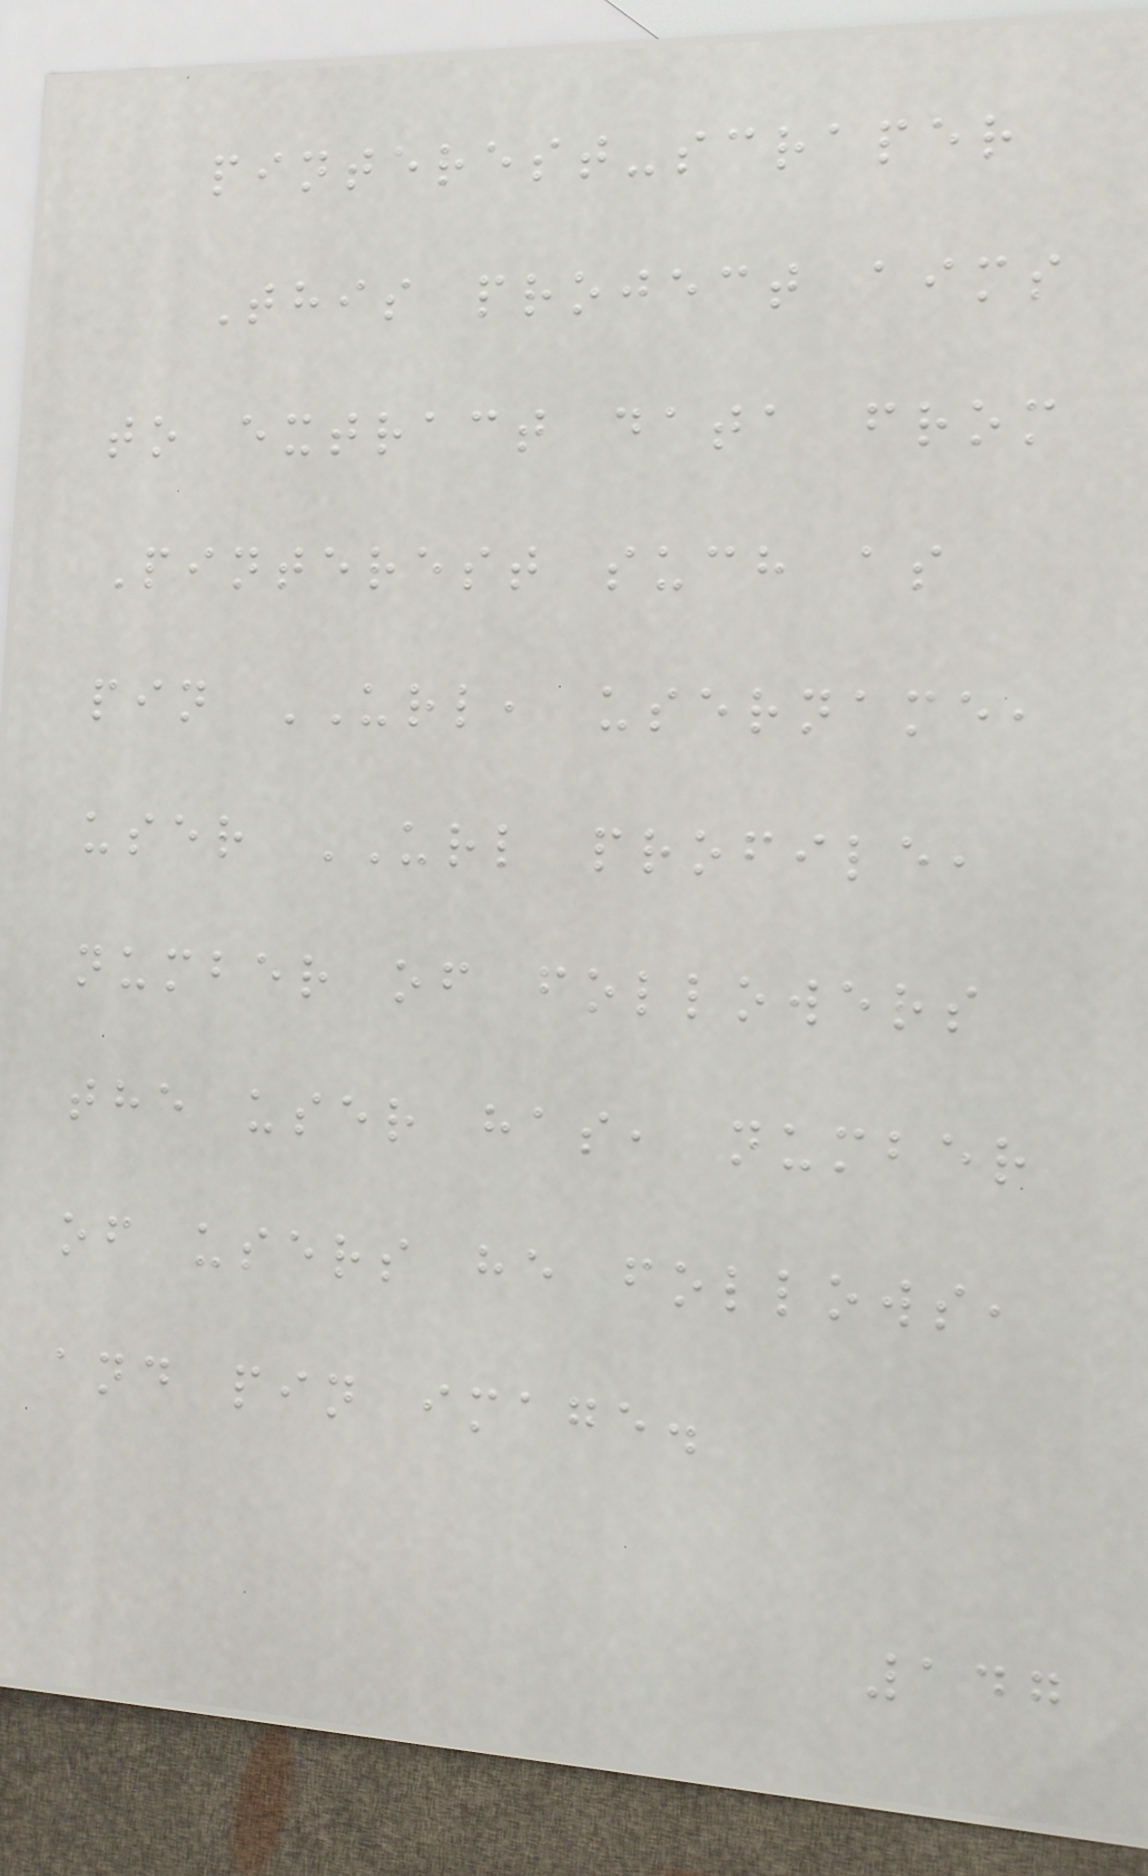pinterest-scraper
This project aims
to extract data from
Pinterest such as
pin URL, username,
user URL profile,
number of followers
the user has, number
of users he follows,
and pin image.
147
